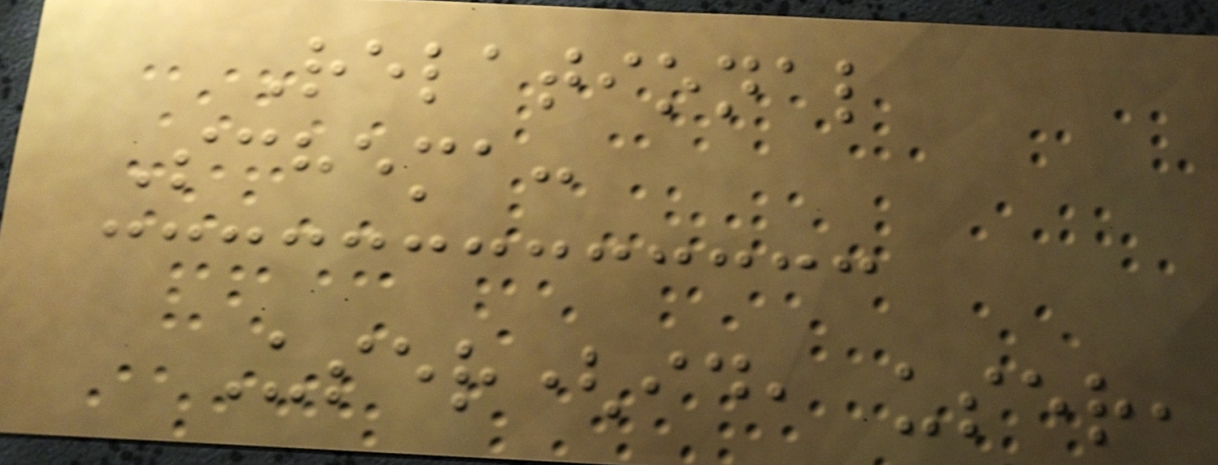Relational
Schema:
User(id, user,
